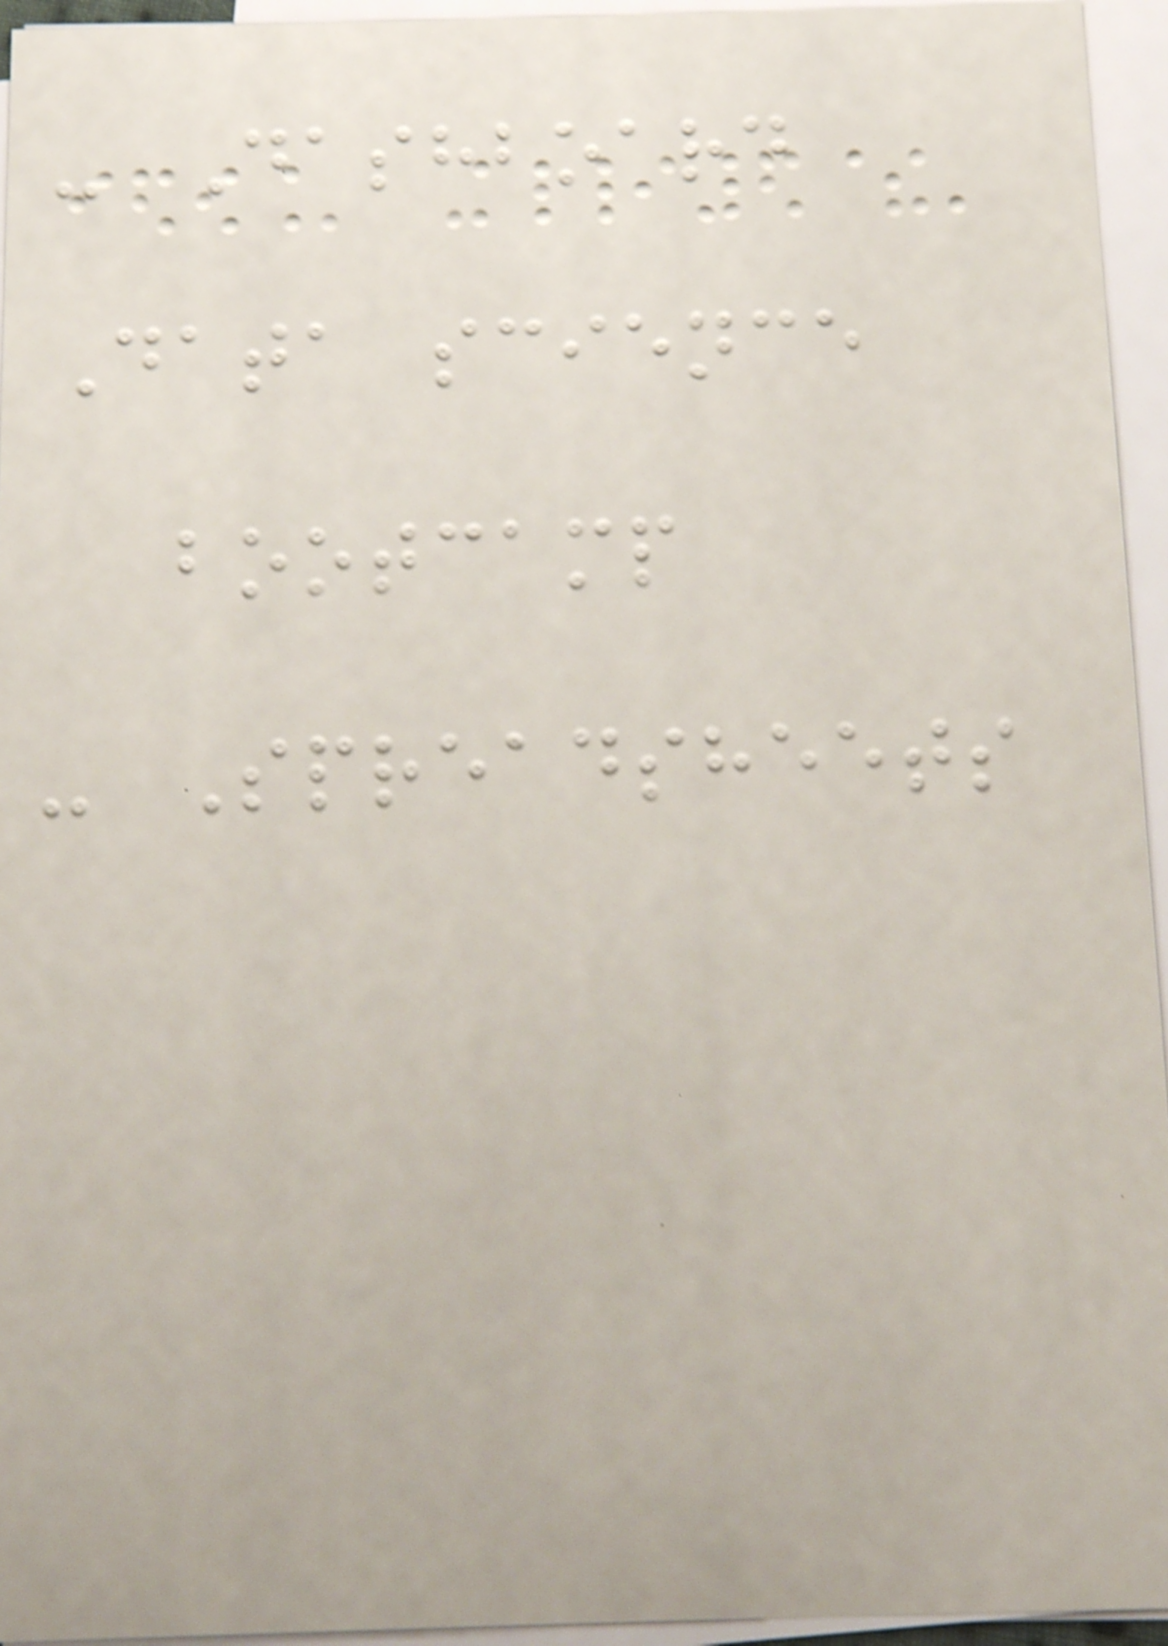- Dashboard
Data science
bootcamp
- Spreadsheets
